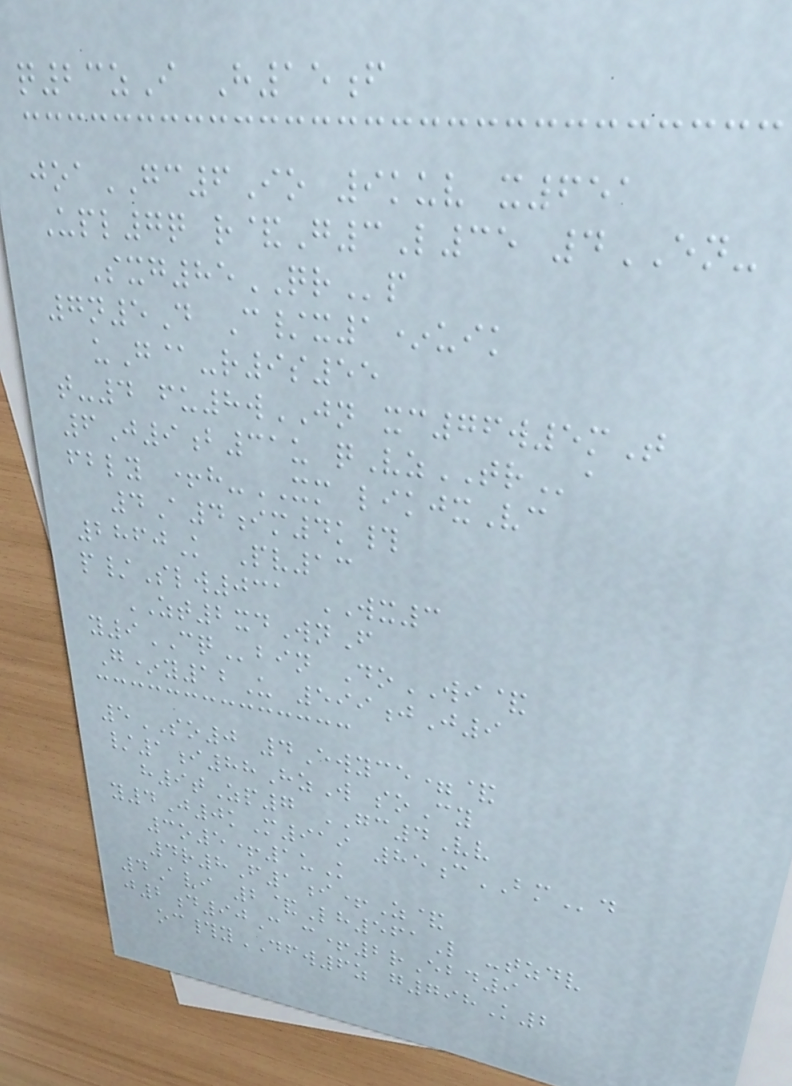q23zI H15f
joaGC6Io 9kuv x651
Upl7q r&G3L35 4EN-
Sxg85QRp
7n5D C/x1*uik
uG@-r9s55
t-4 fu8wJN xc76w5mT
6J9b31u qVzTRa
fbly +h-XM likjxVc
4A4im4k#
2860K Pv13
p/Slw031 WX3
ZT2xdWnF
y9CQbin DoWI&
G*y12U 599jJ9
5SO0 4Ewyce=&
/1i88HzW soCy
h9tZp7 GC4Vv
y4J0kM919 85cBMd
3o5+1uK
4r8F1i+Z&
4Avi 2&Lh561L -tzdv
j2d90C c+2rEbd9
oc#yDFW6z g798K2
